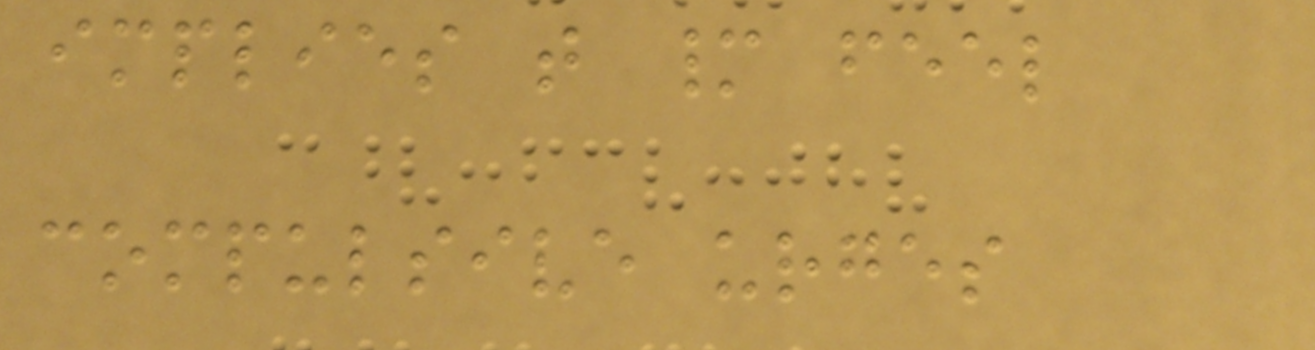implies that many feel
compulsive urges
